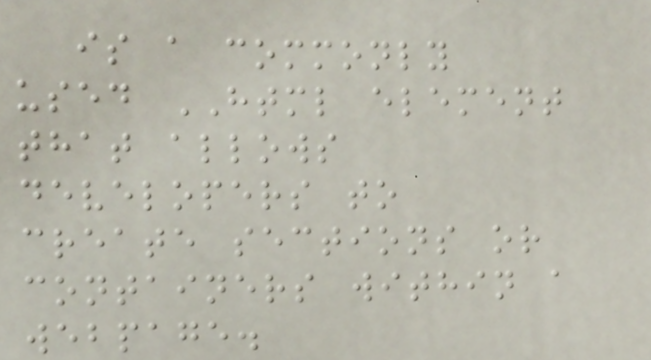is a commonly
used HTML element
that allows
developers to
create sections or
containers within a
webpage.
